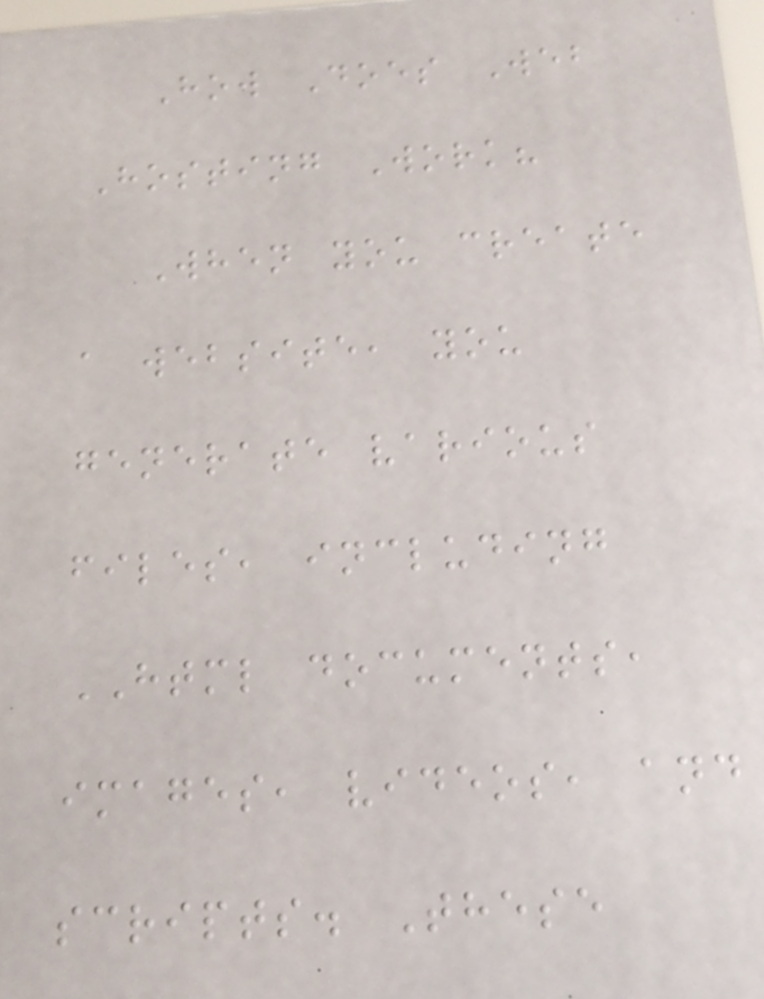How Does Web
Hosting Work?
When you create
a website, you
generate various
files, including
HTML documents,
images, videos, and
scripts. These
